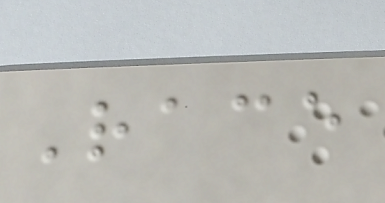Race
